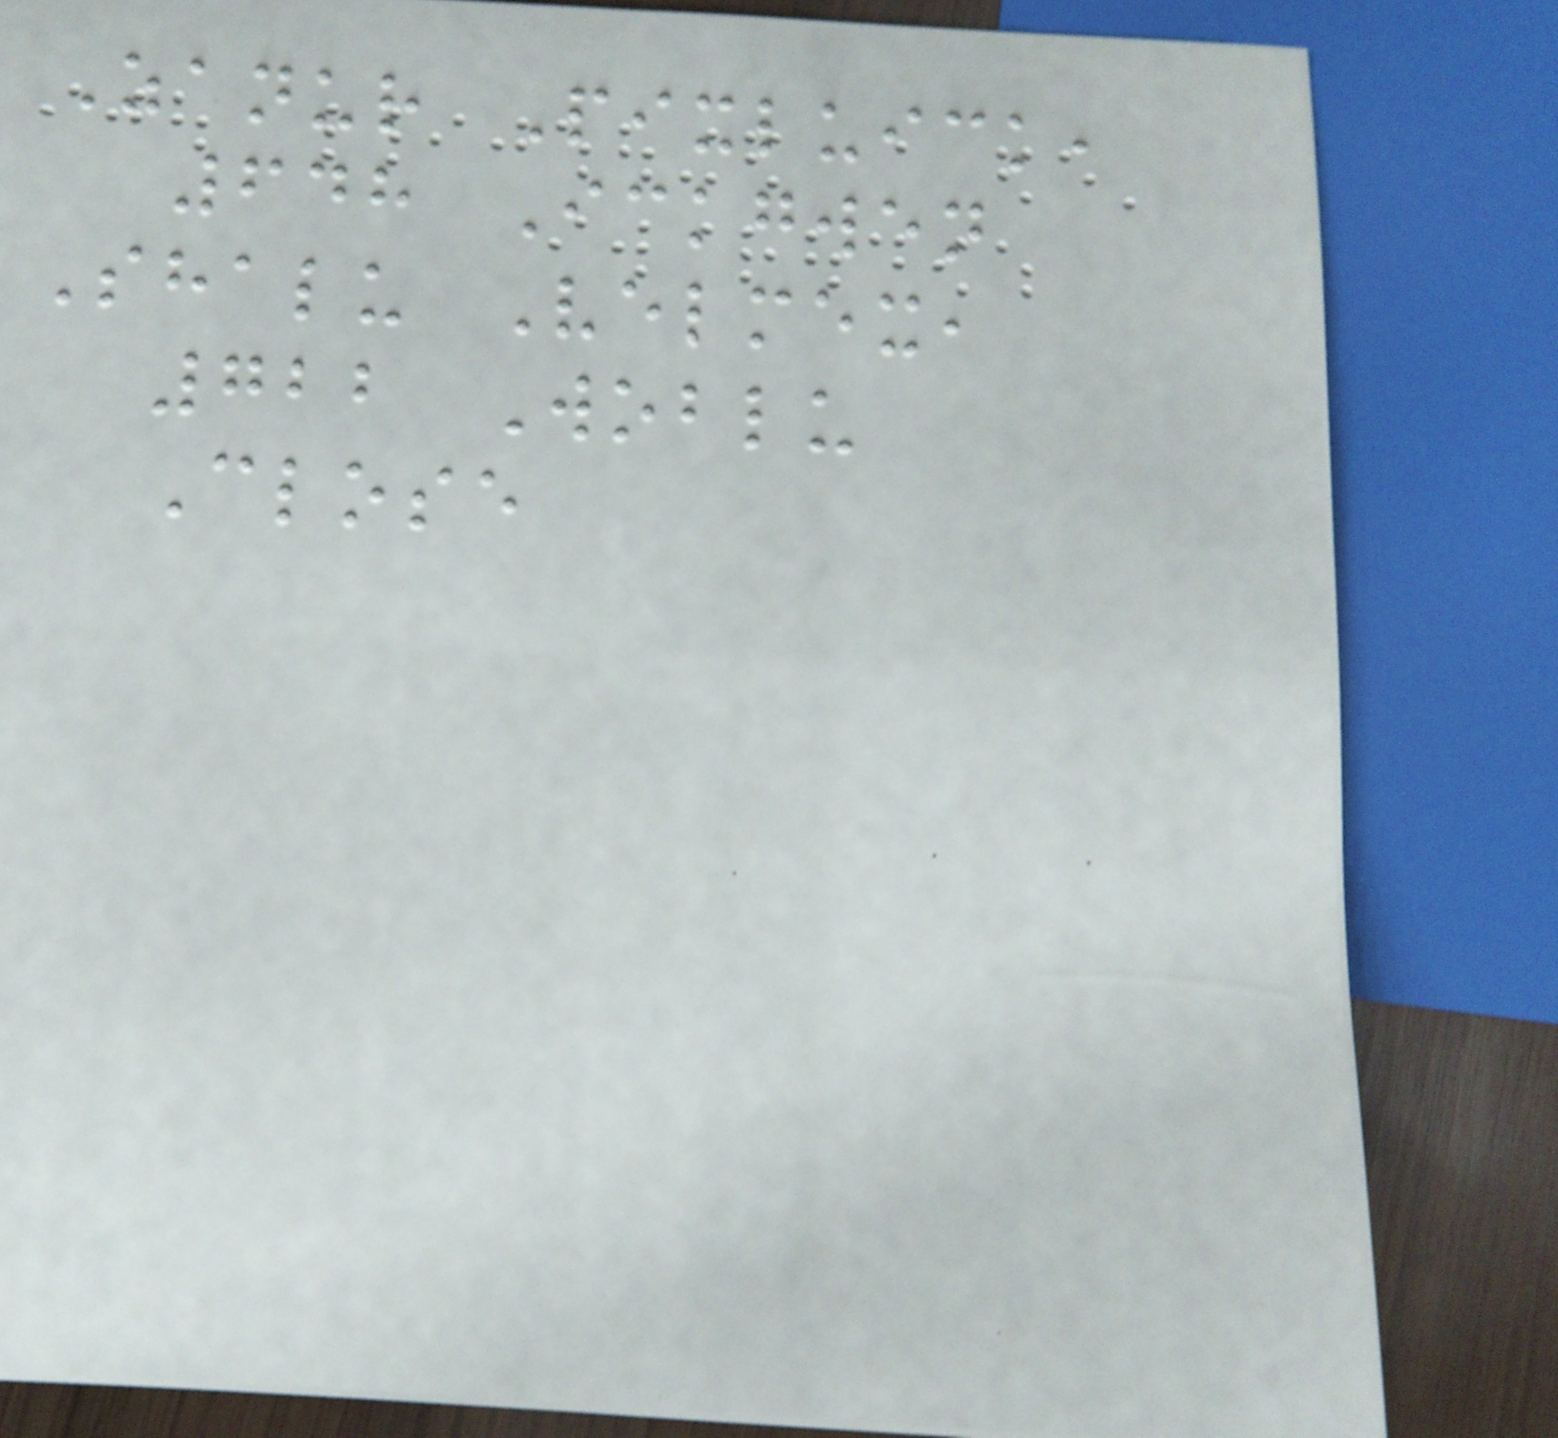Zanur Pixluick,
648 Ickgwen
Shalu Velmex,
722 Woblu
Close
